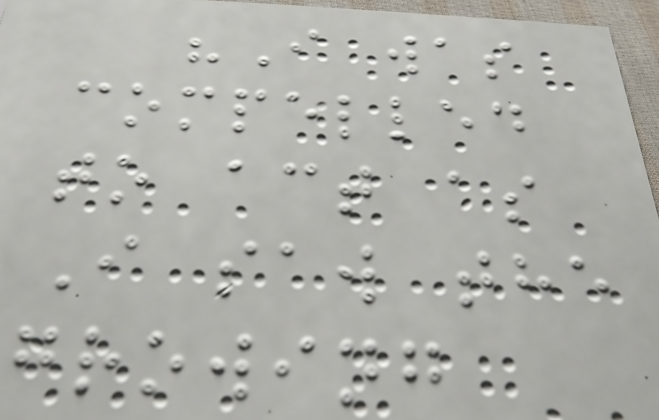"I was
compelled
to act as
I saw the
growing
